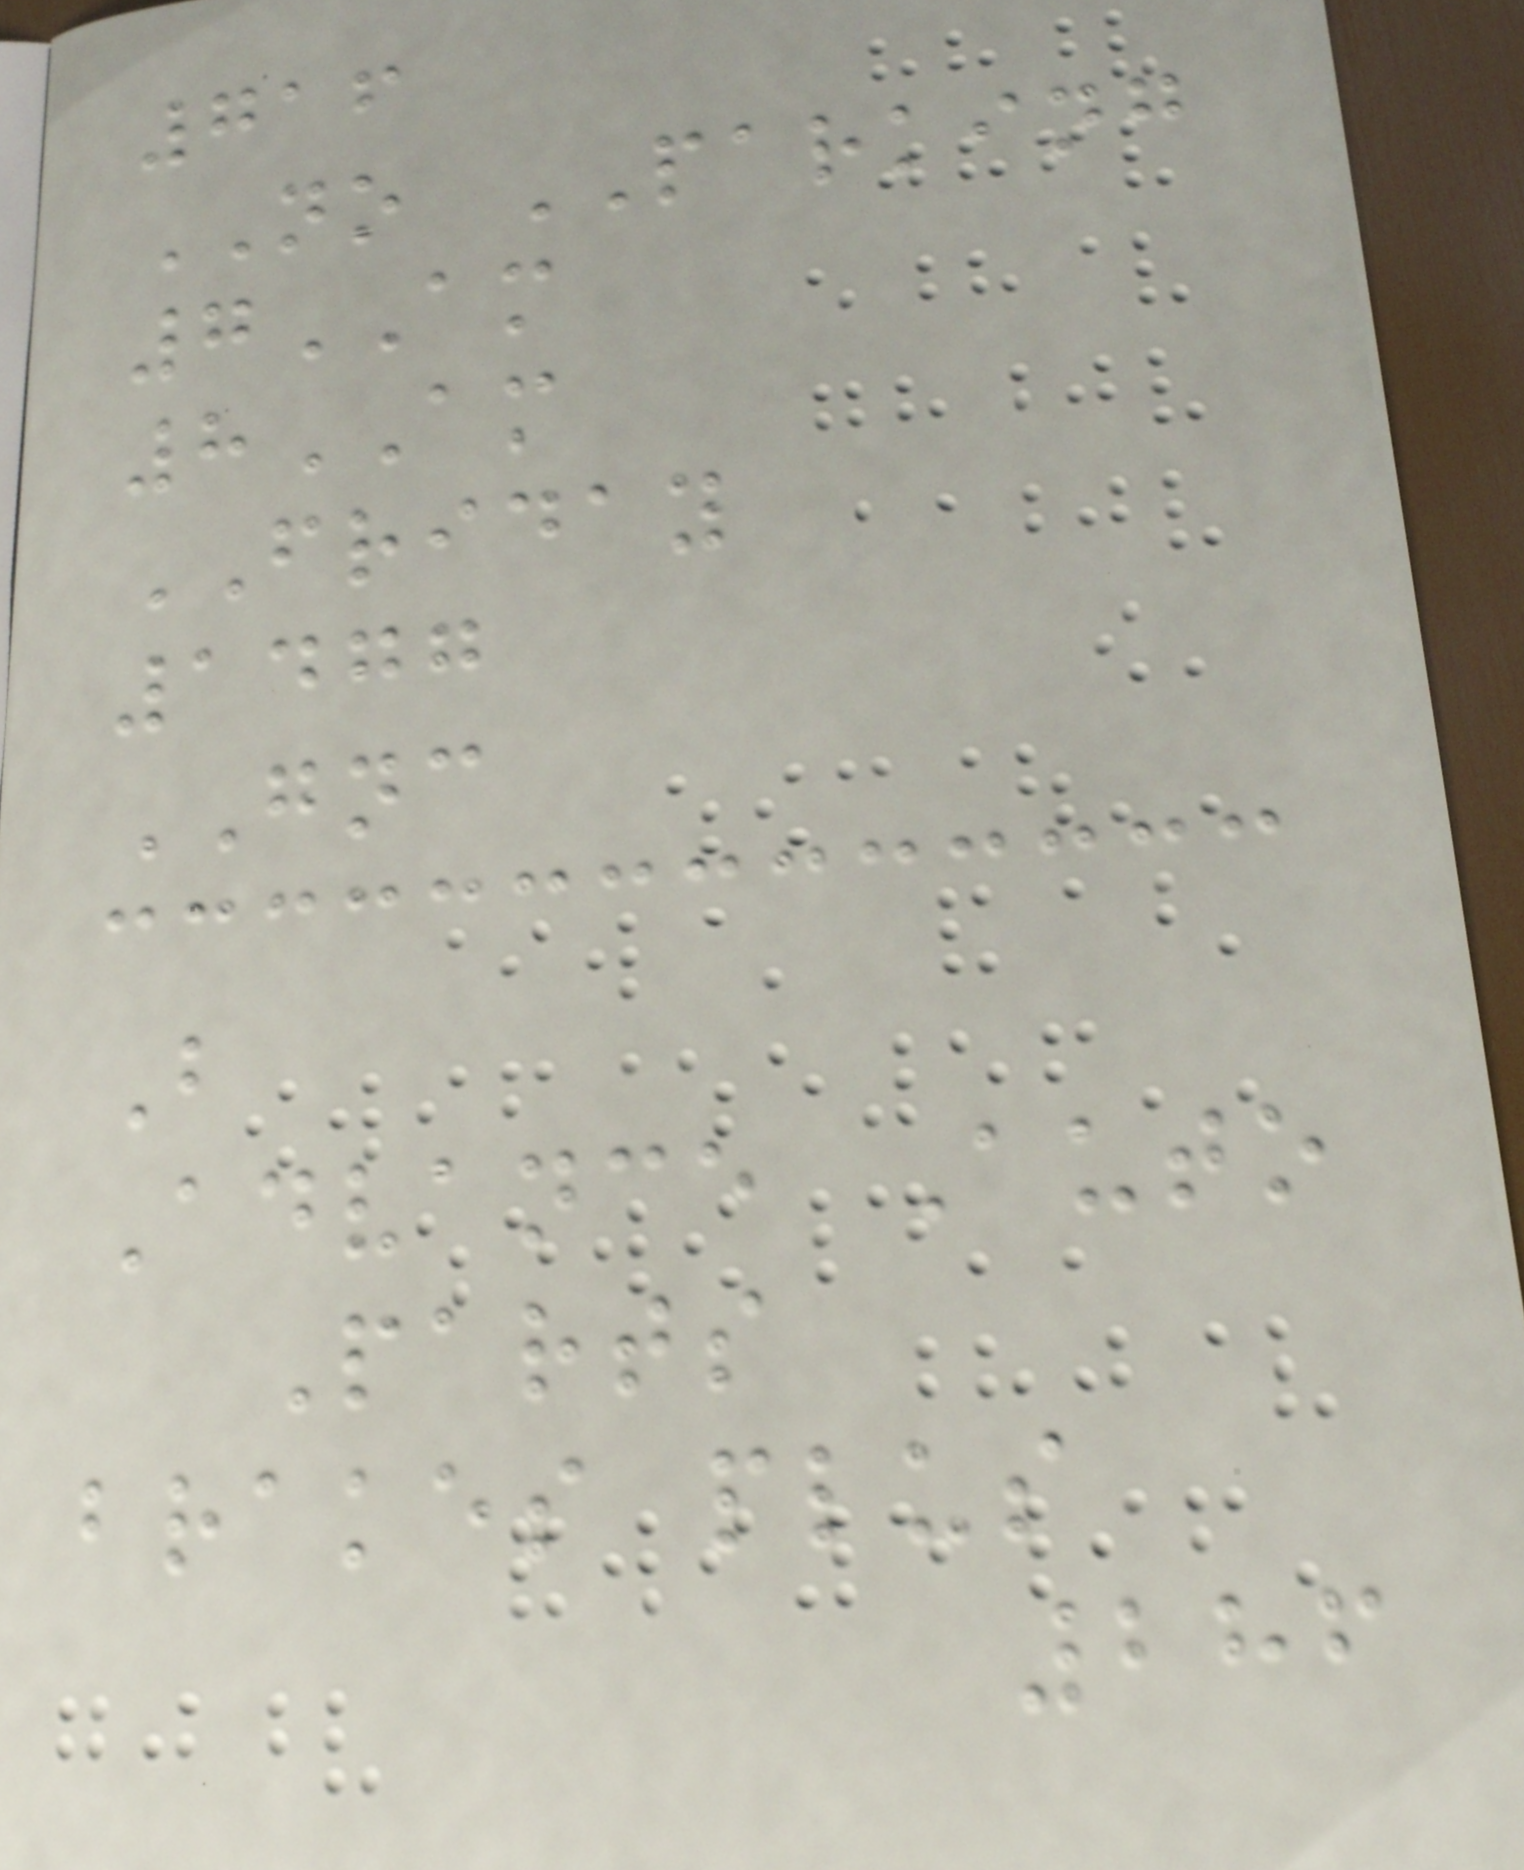716
NO PARKING
7AM
8AM
FRIDAY
1477
GNC
B
Advance Auto
Parts
brakes plus
286
